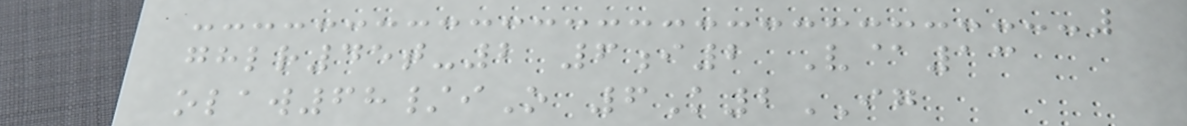ghlr45t-2 6i2 V@13
olaw68/iO 6K2IG
